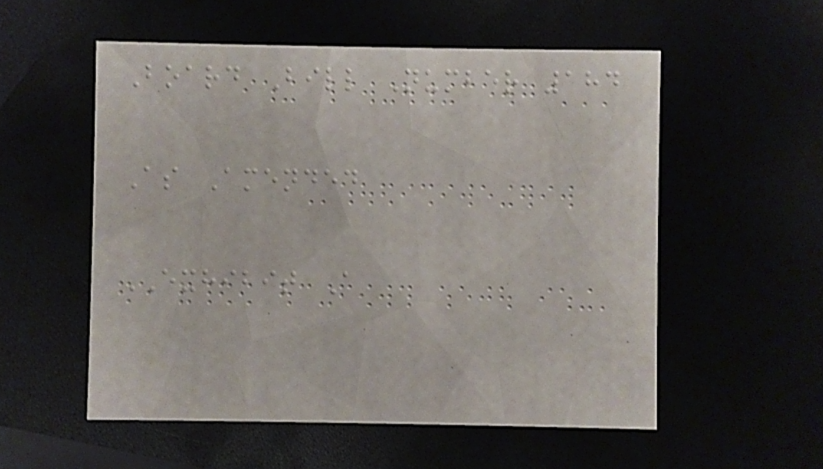Board Bill Number 184
As Amended
EXHIBIT A
